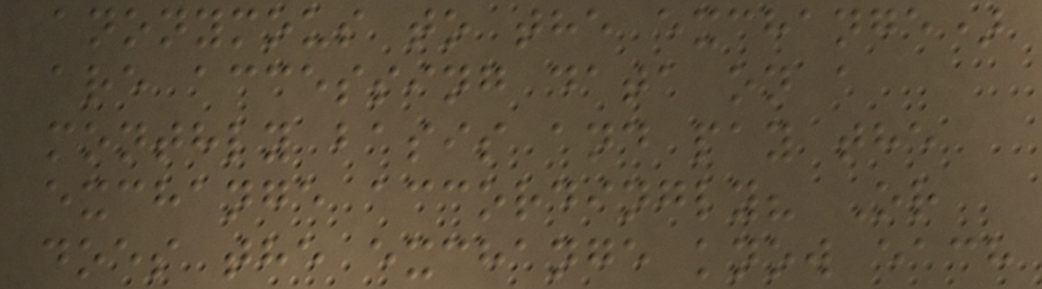anonymous to the exchange)
are accessing data on a
monthly basis and pay the
exchange accordingly? Or
does the exchange know each
